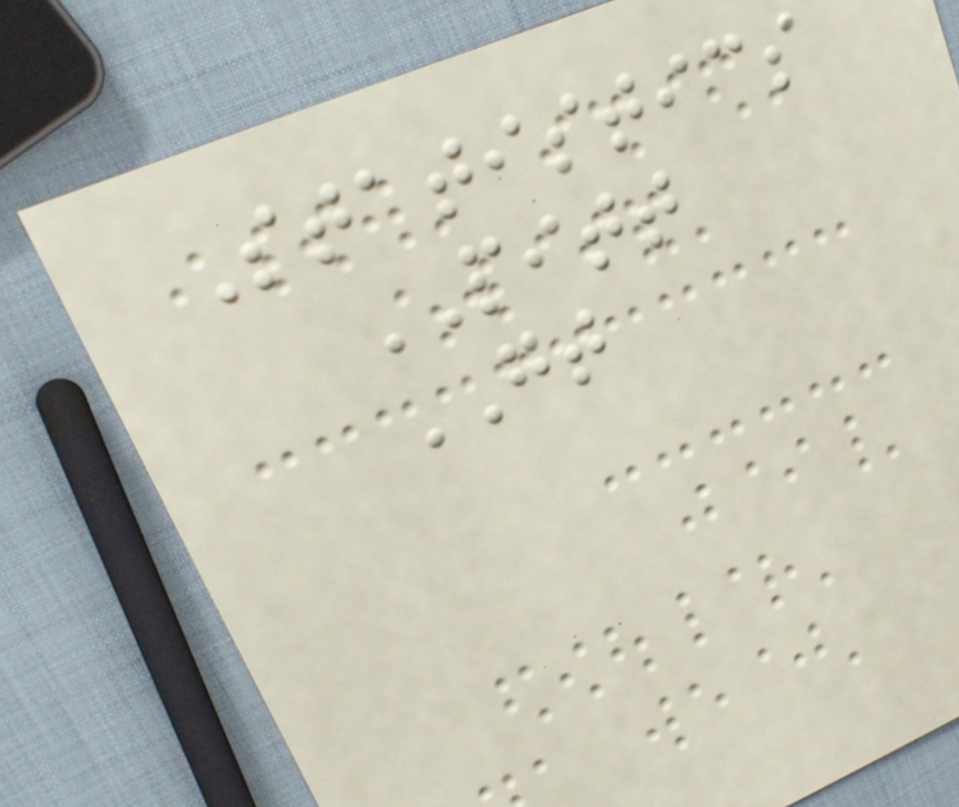Statistics
PITT
GT
